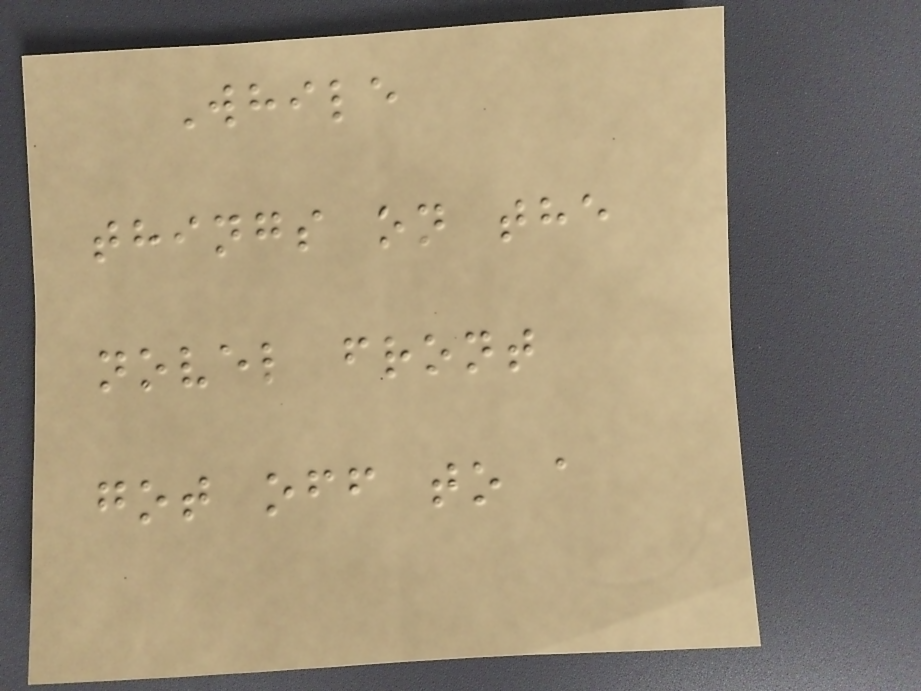While
things on the
novel front
got off to a
